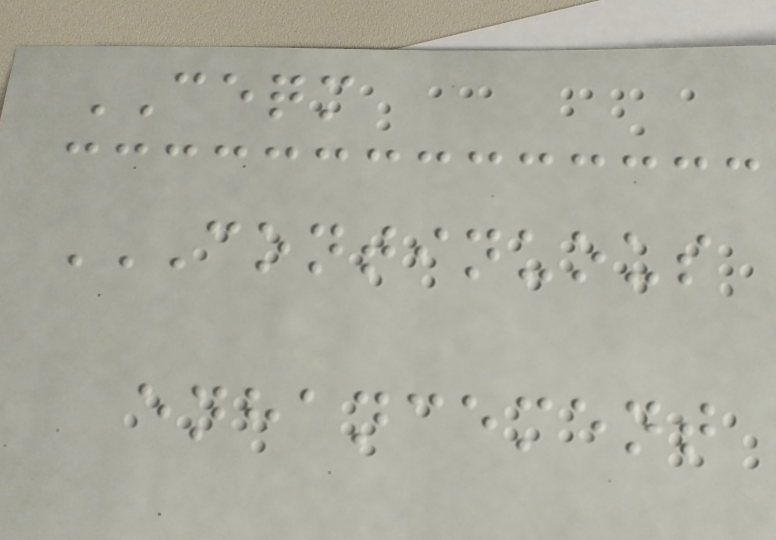CEQM
CONTINUOUS
ENHANCEMENT
